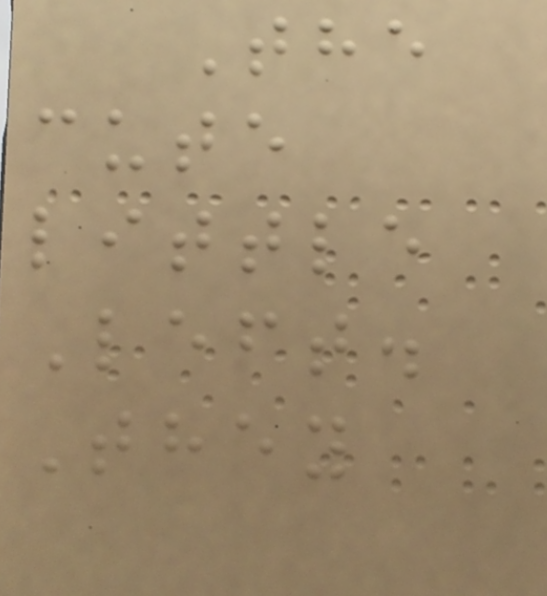The
cute
little
Left.
They
